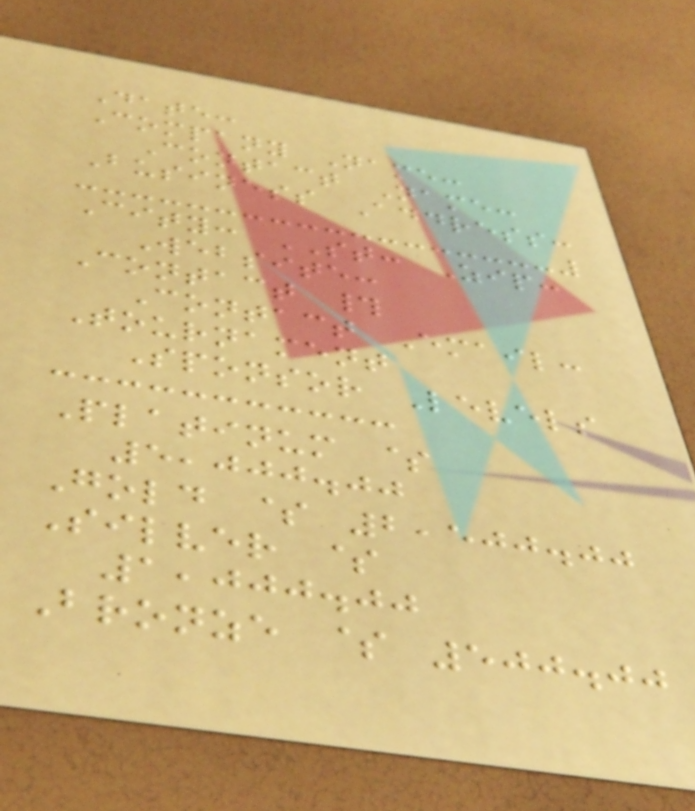Date:
Company Name:
Contact Name:
Business Address:
City: ST: Zip:
Website:
Contact #
Contact Email:
Tournament
Sponsor Levels
Platinum $
5,000.00
Gold $ 2,500.00
Silver $
1,000.00
Bronze $ 500.00
